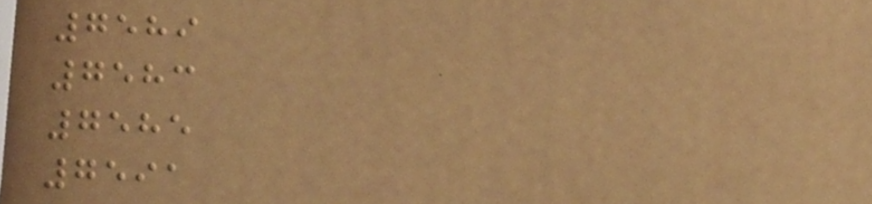7589
7583
7585
7591
